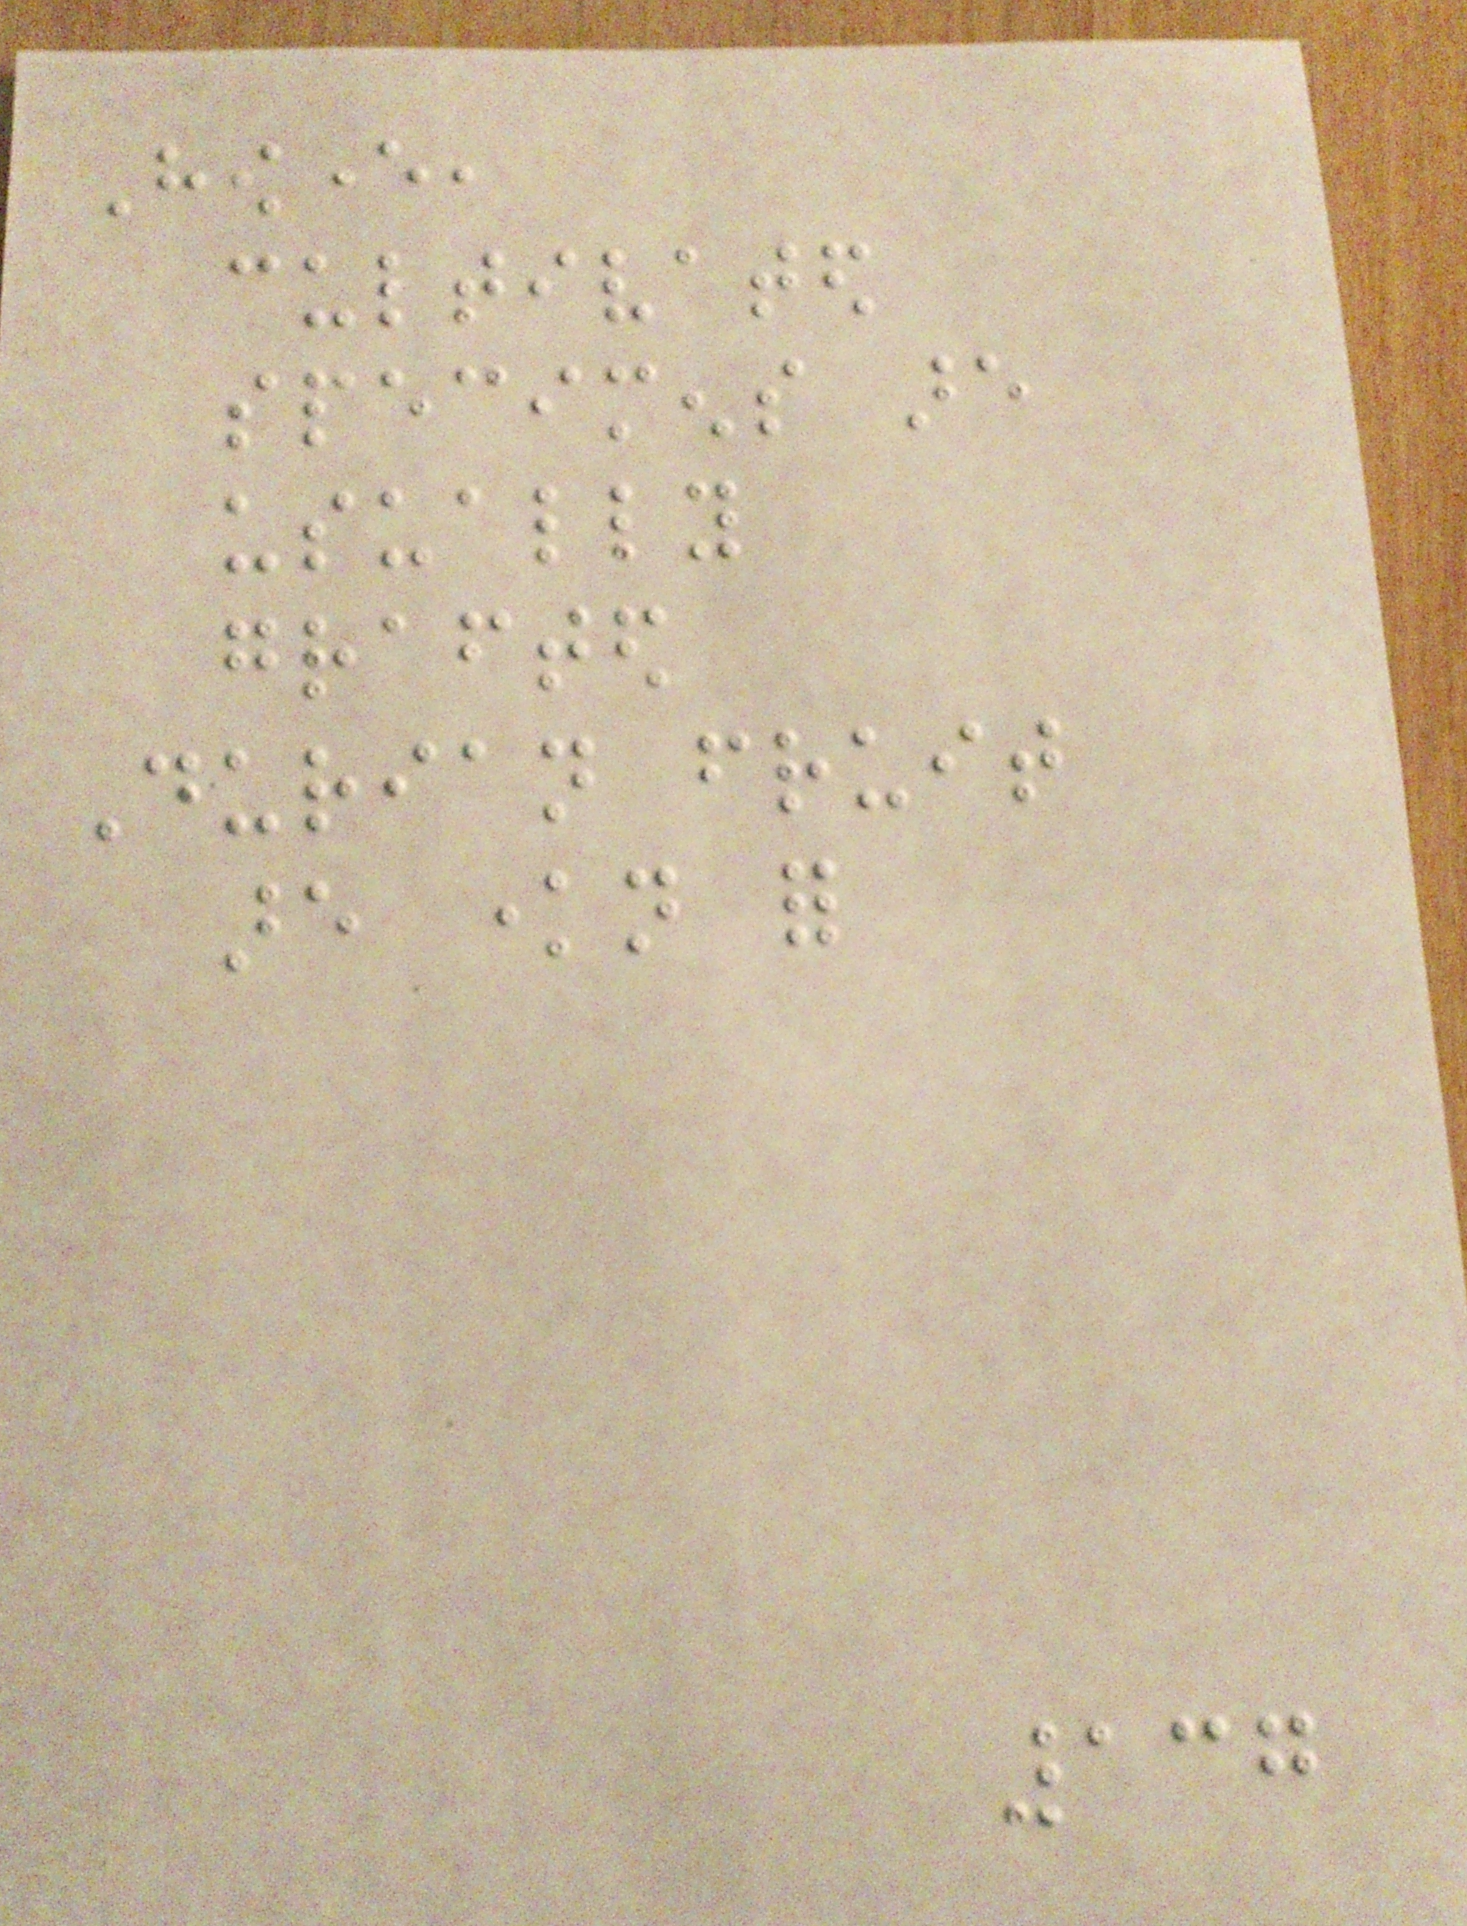However,
cultivated
specimens are
usually
grafted
Durian fruit
are known for
137
